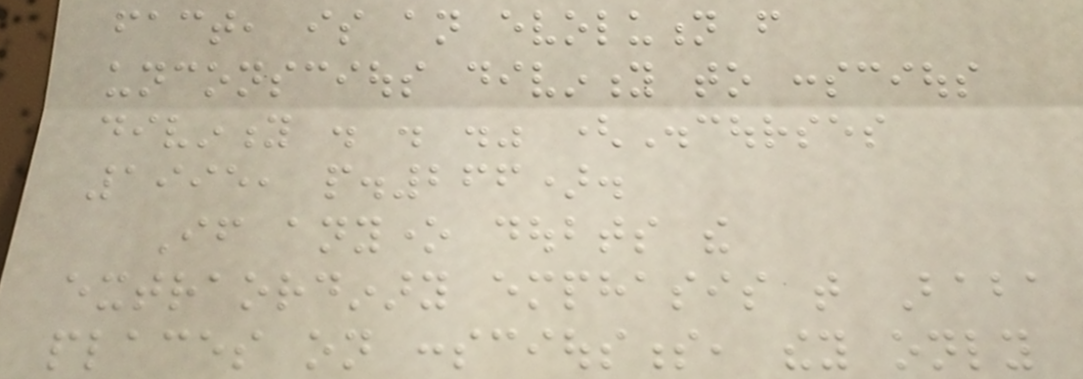fact, is an evolution from
unconscious divinity to conscious
divinity . . ." (Discourses
1995, p.266).
If anyone doubts the
extraordinary emphasis that Baba
places on consciousness, they only
